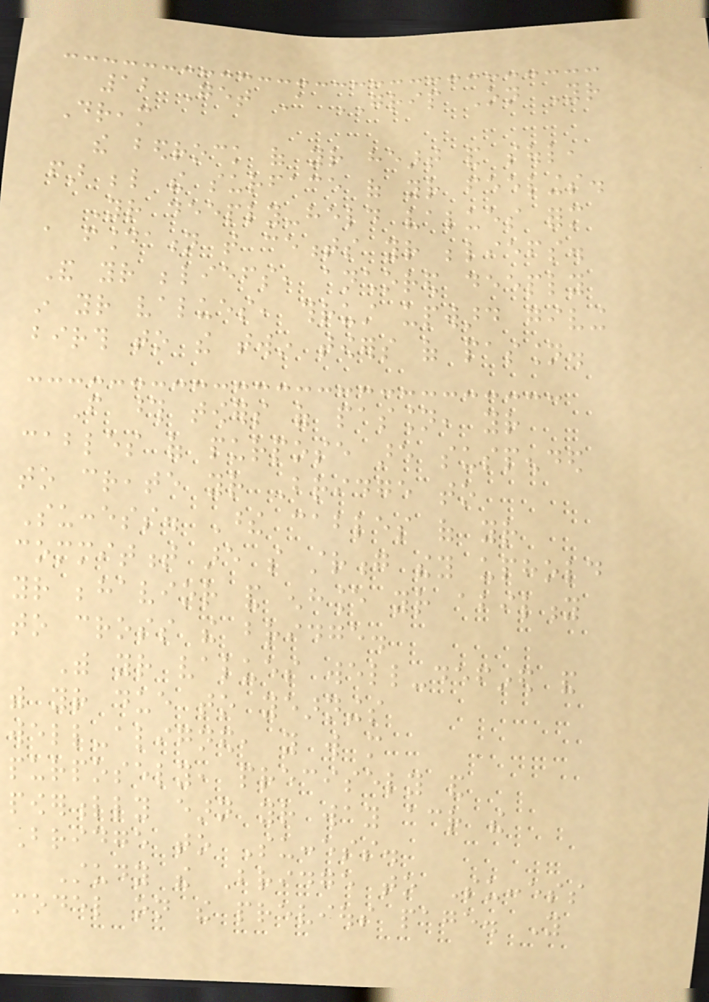12 Get A GRIP On Your
Dream
the bedrock of your heart and soul,
far below the surface of your feelings.
Your deeply-held values form
a foundation that cements your beliefs.
And your beliefs, anchored deeply
in your values, thrust upward giving
birth to the twin towers of passion.
From those towers of passion, your
cables of purpose are suspended
to create your Bridge to
Success. These cables of your
commitment are so strong they uphold
your behavior and enhance your ability
to cross the bridge.
With your values well-defined and
with your due to yearnings
well-aligned, you will more
purposely, precisely and
powerfully earn your way across the
Bridge to Success.
Study the Bridge to Success
model on the previous page. You
